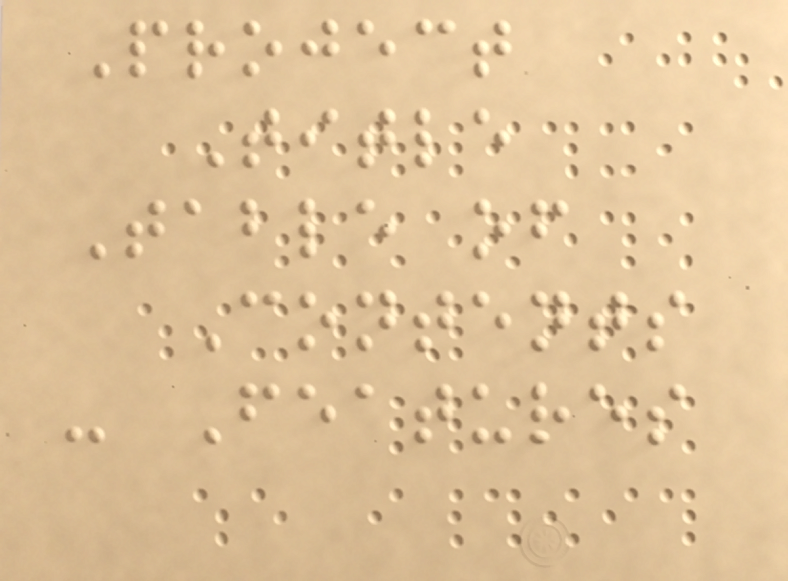Project
Title
Table of
Contents
- Features
